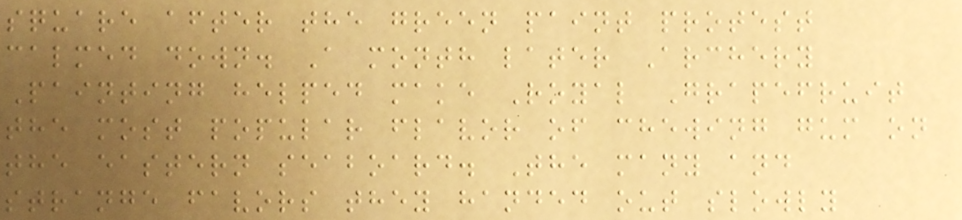square after the green paint protest
calmed down. A month later Archery
Painting helped make Royal Grapefruit
the most popular flavor of chewing gum on
the eastern seaboard. The many and
strange favors they handed out slowly
